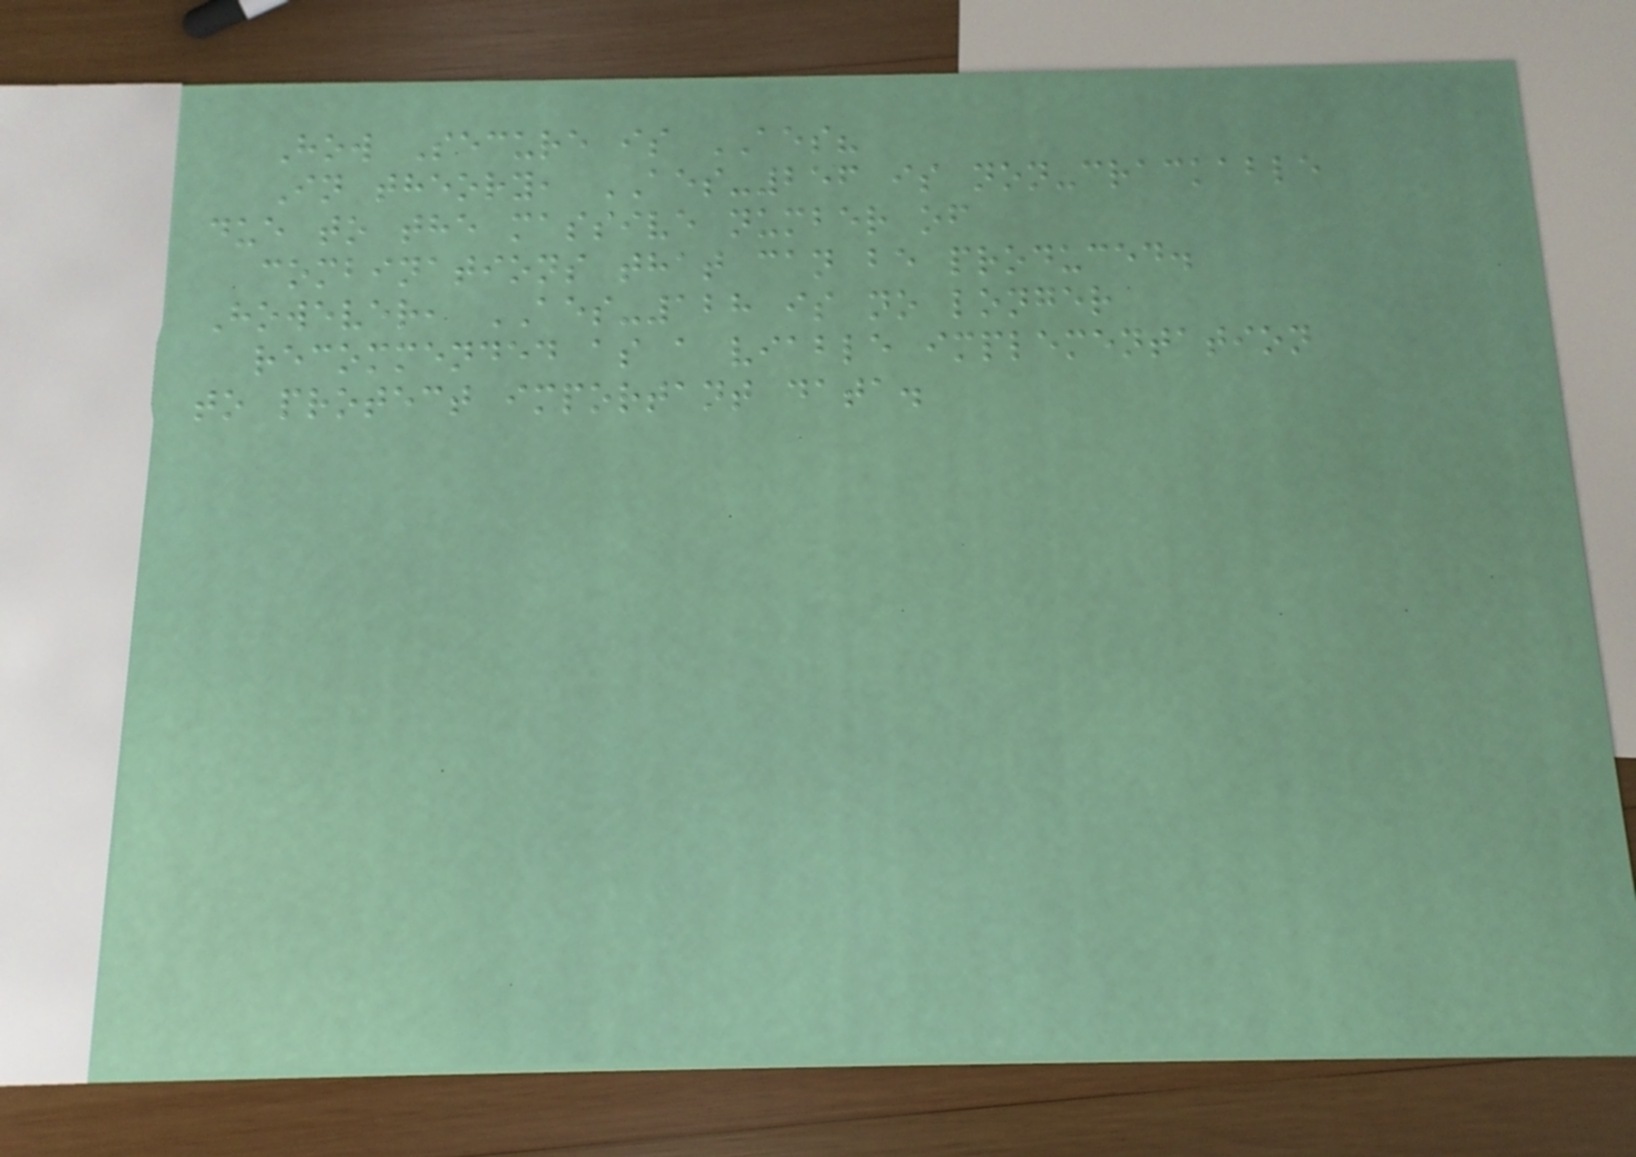How Secure is AES?
In theory, AES-256 is non-crackable
due to the massive number of
combinations that can be produced.
However, AES-128 is no longer
recommended as a viable implementation
to protect important data.
